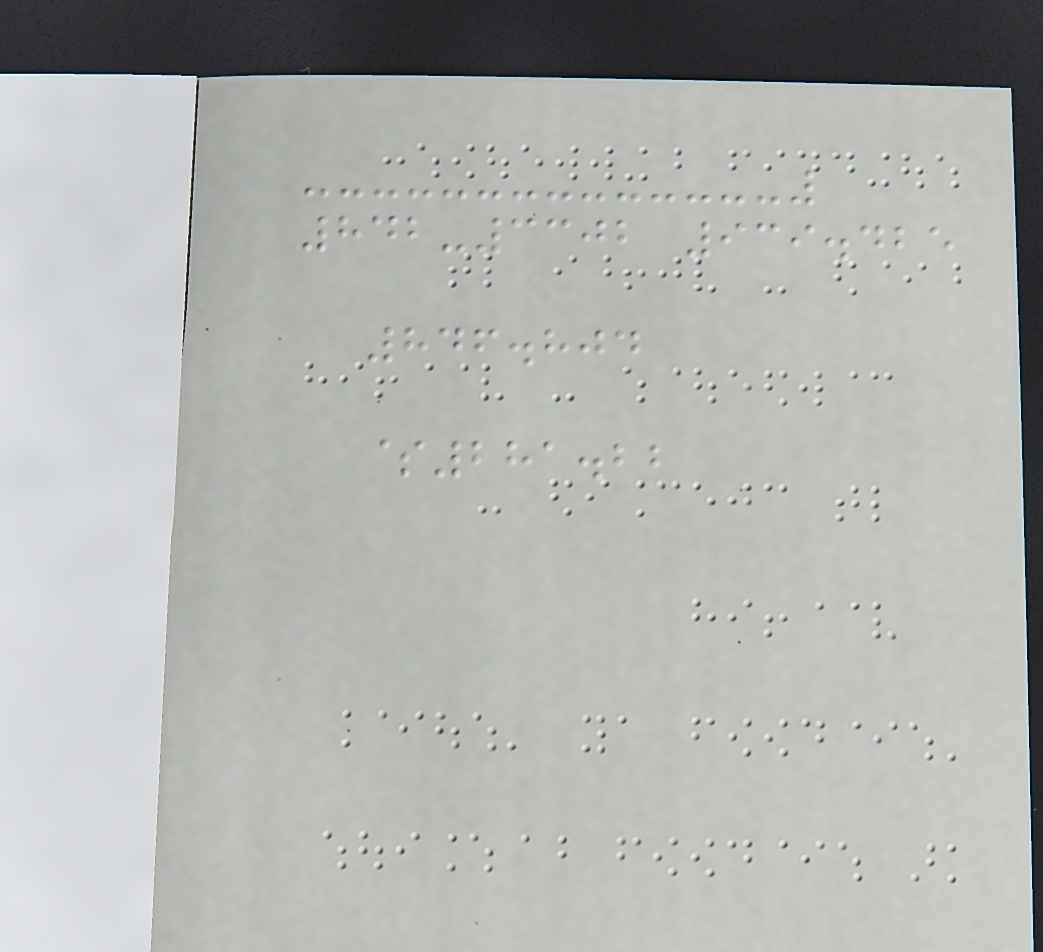842-3302 939.425
846.804
$281.22
